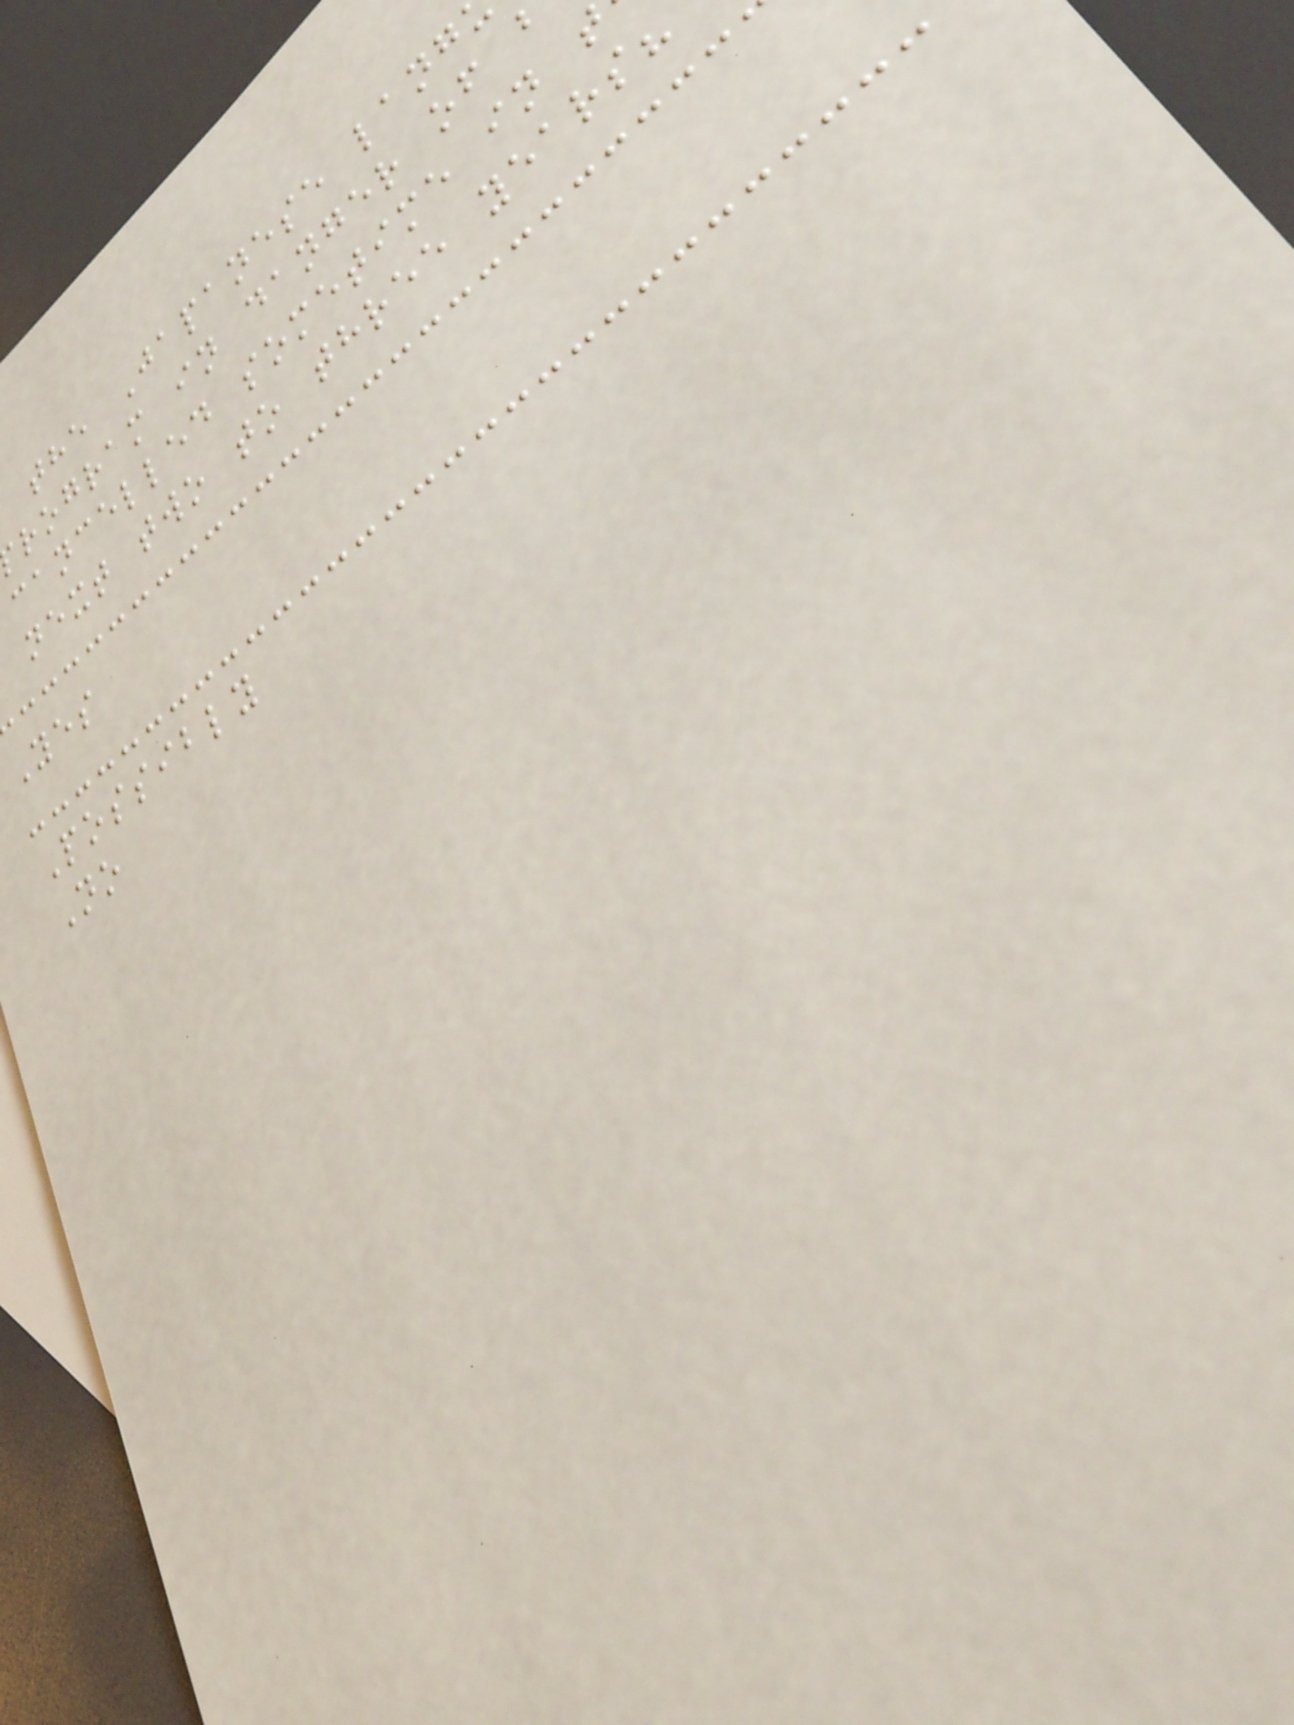the Japanese lang
rogram in danger of
cancelled sometime in t
next two to three years?
Yes
Possibly
No
